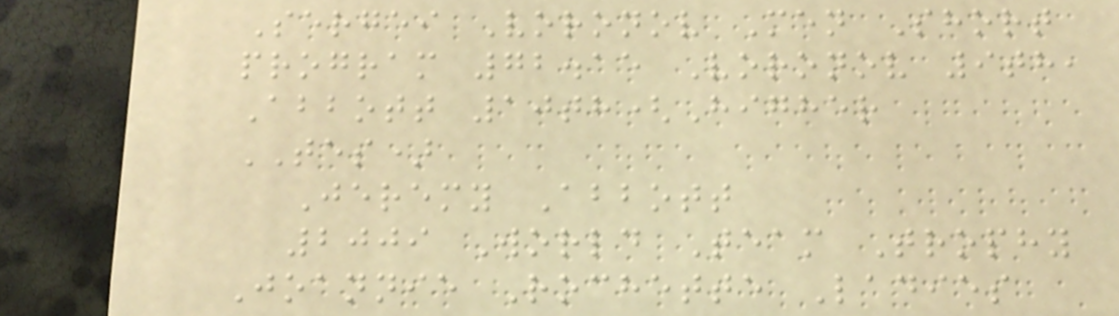Sergei Voronov Men Short
program 72.15 Voronov 9th,
Abbott 10th(Higher
TES)
Jeremy Abbott
2009 World Team Trophy
Joannie Rochette Ladies
